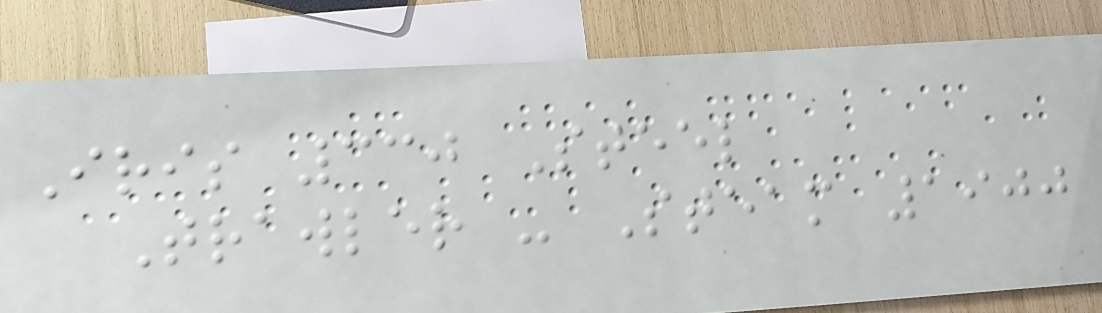Iris 330 Steel
Trawler - Steam 1900
